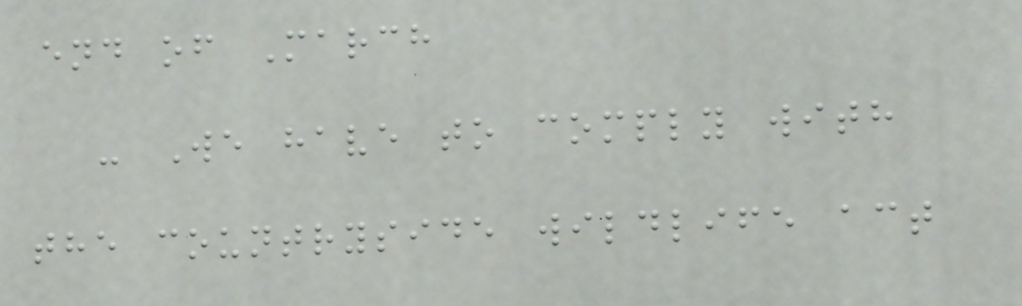end of March
- We have to comply with
the countryside wildlife act
